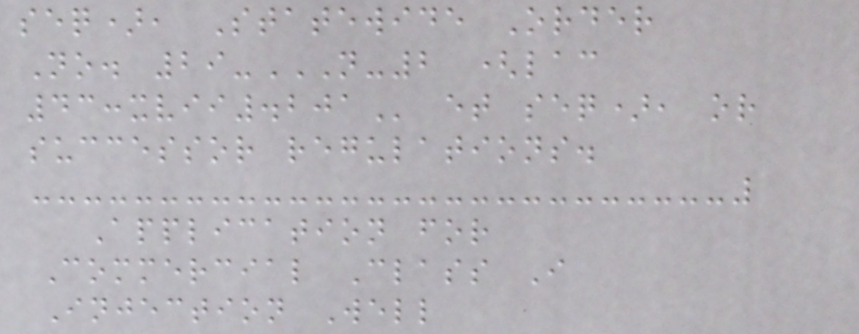seq), Statewide Order
No. 29-N-2 (LAC
43:XVII.201 et seq), or
successor regulations.
Application for
Commercial Class I
Injection Well
